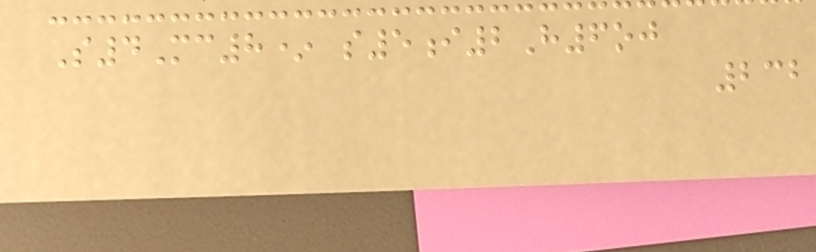S4Mc8* s5i2H6oj
232
